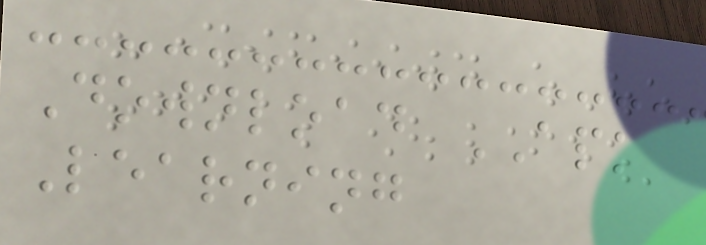Download APK
Learning
